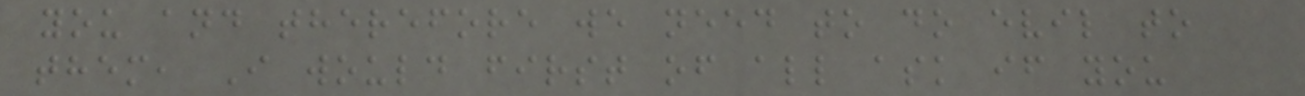you and therefore we need to do evil to
them, I would first of all ask if you
